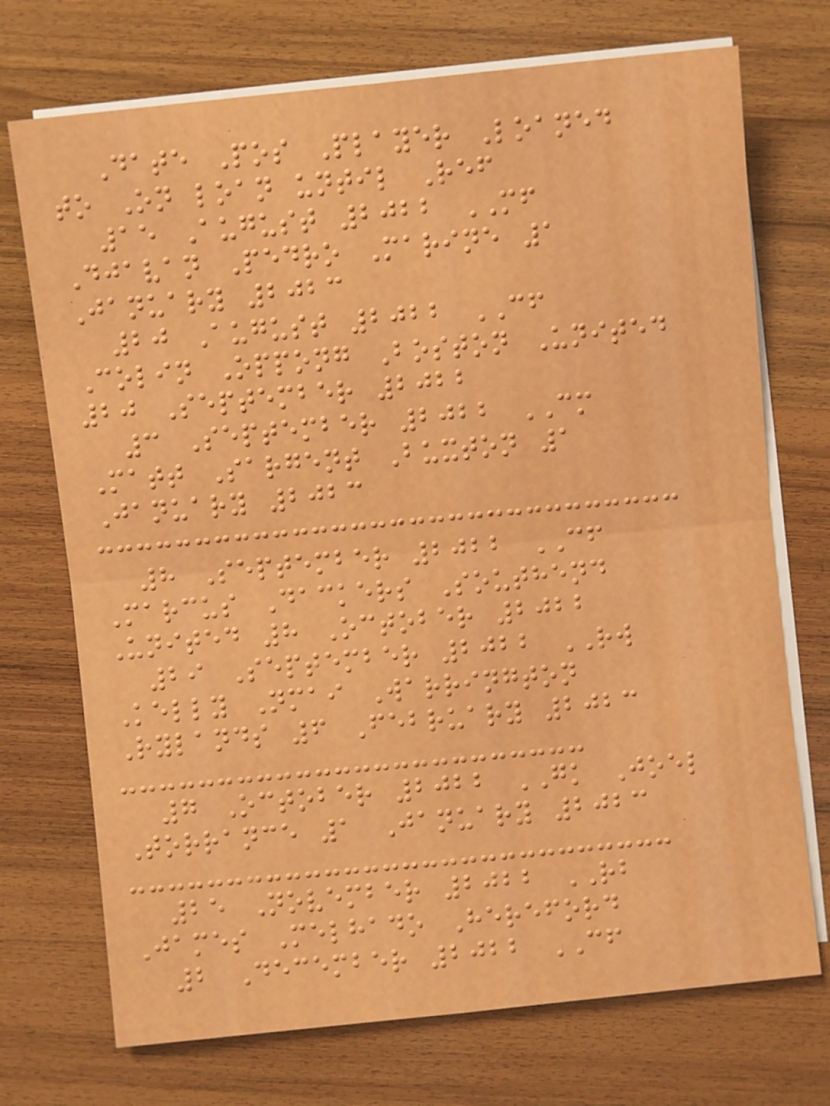Date Pos Player Loaned
to On loan until Ref
15 August 2022 MF
Djavan Pedro Marine 1
January 2023
20 August 2022 CF
Colin Oppong Boston United
20 September 2022
3 September 2022 CM
Matt Sargent Buxton 1
January 2023
8 September 2022 CF
Marcus Dackers Southend
United 8 October 2022
29 September 2022 RW
Kelly Nmai Warrington
Rylands 6 February 2023
7 October 2022 GK Joel
Torrance 1 January 2023
25 November 2022 RB
James Melhado Hereford
2 December 2022 CF
